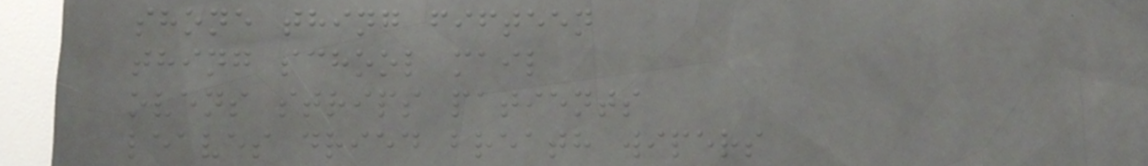shone thing fifteen
thing school mail
ovens strips patients
leaves dried breath wipers
